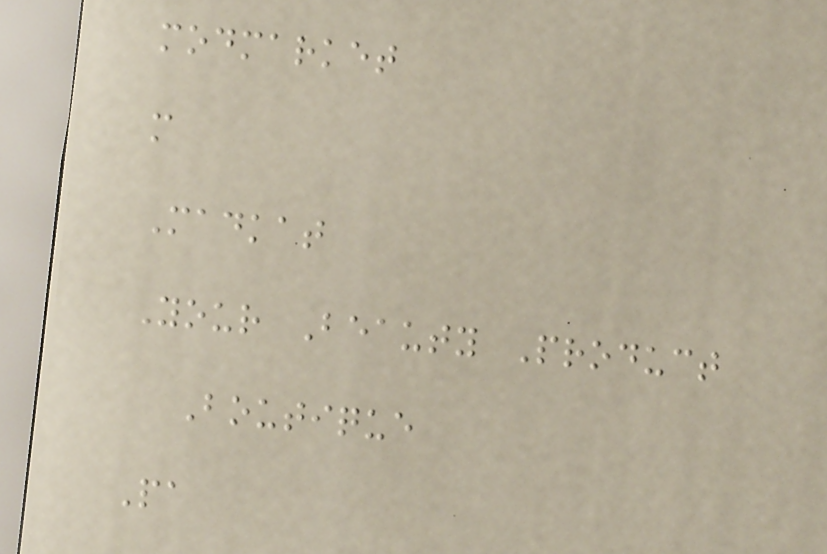modmarket
m
Madkat
Your Beauty Product
Boutique
Pa
